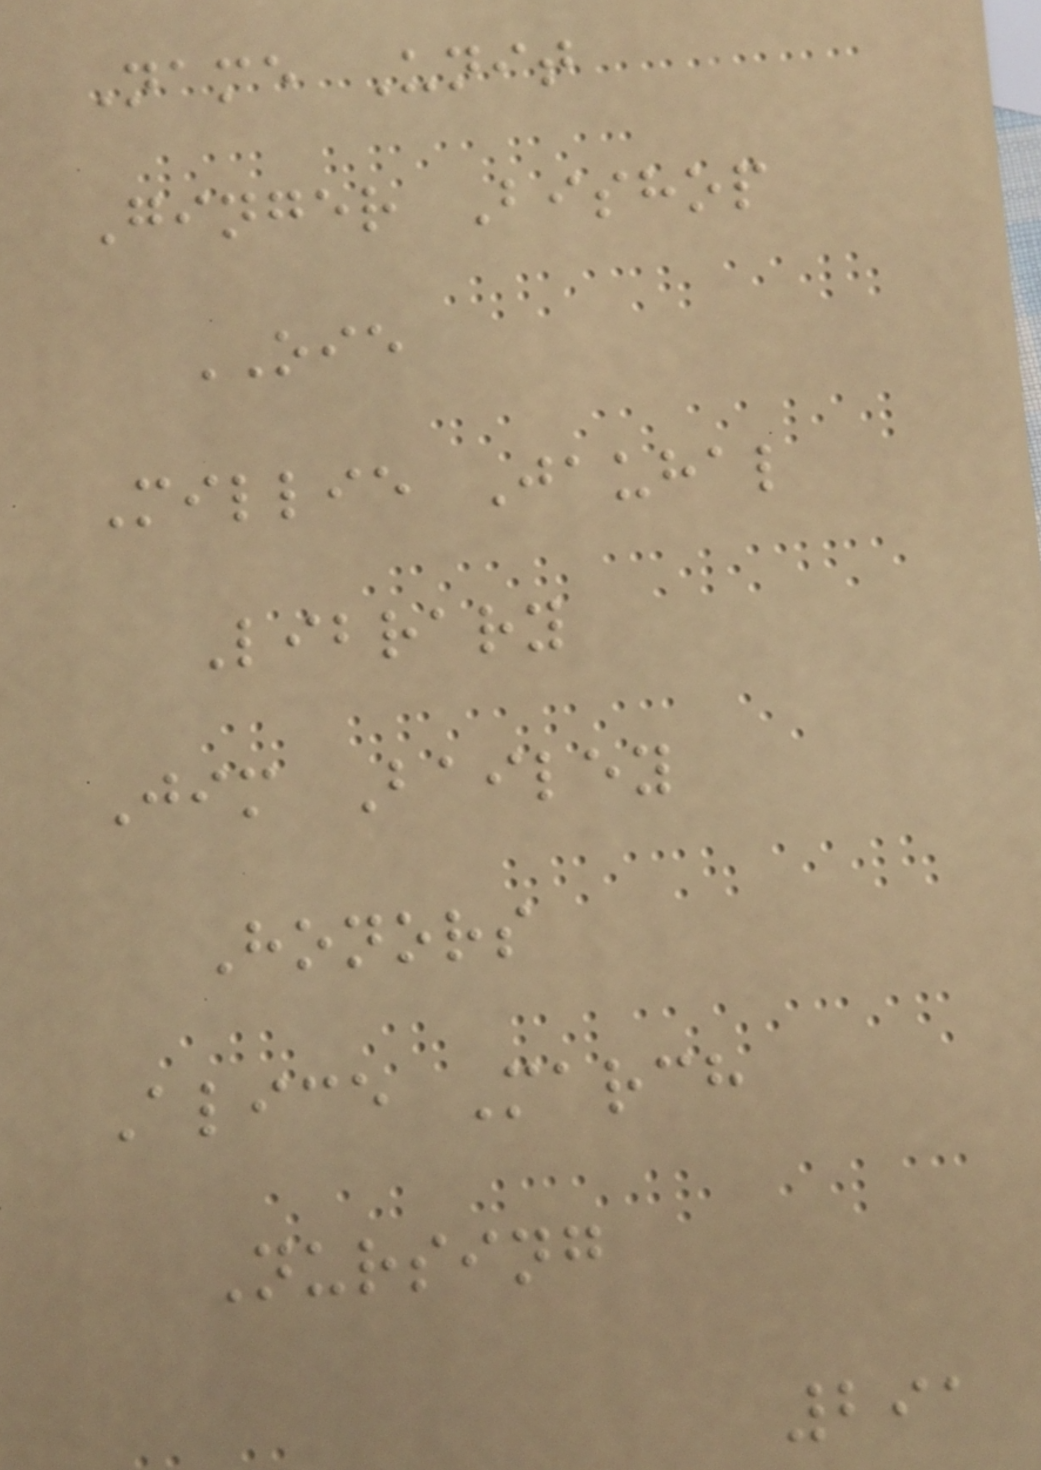Name Unit
Ginger Bishop
OIE
Millie Jauhal
Library
Jim Bailey
Honors
Alice March
Nursing
291
